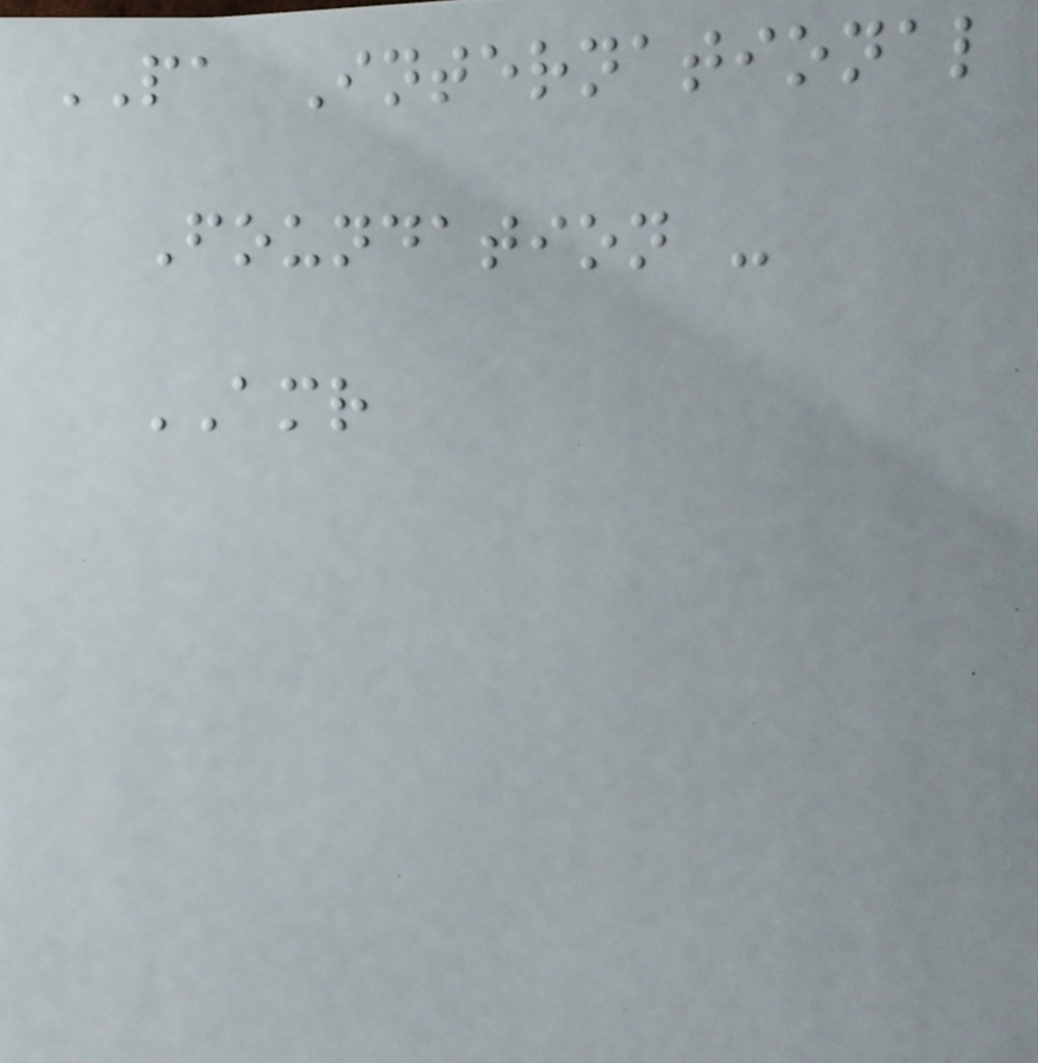PA International
Foundation -
AMR
